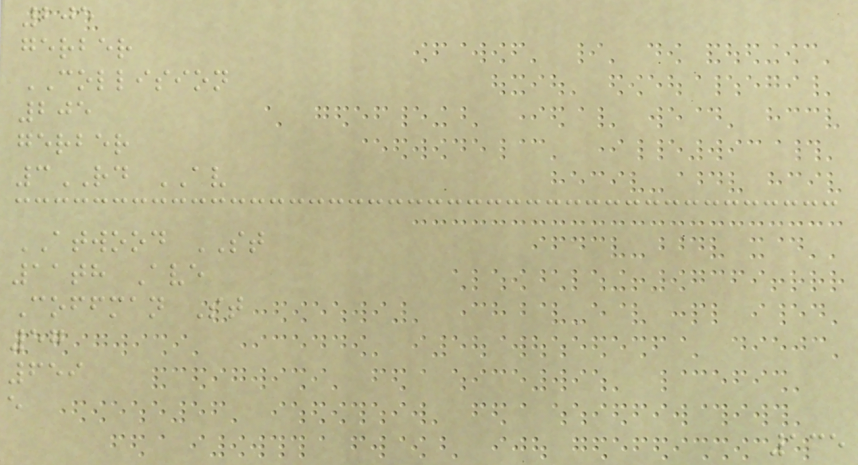205
gerber
COLLISION
205
gerber
3RD AV
ATWOOD ST
11th Ave
Coffman St
57
659
e
135
